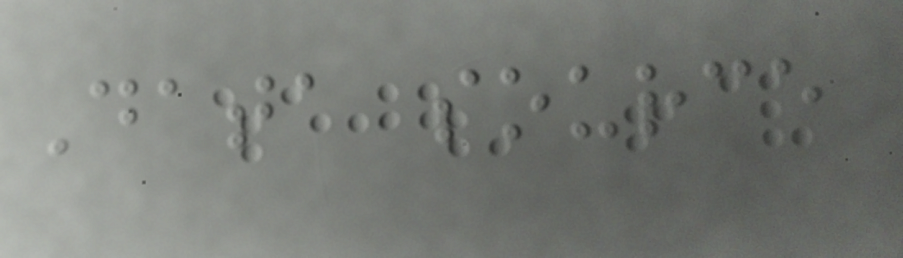Data source
